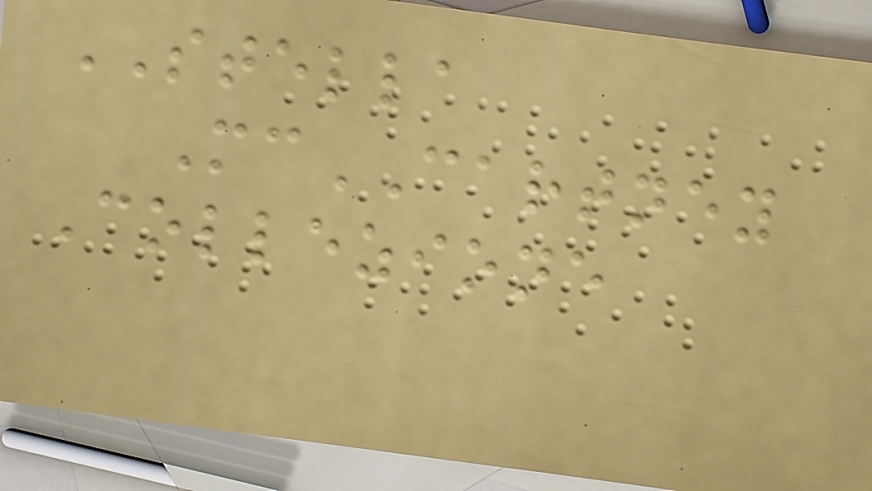STELLA
McCARTNEY
Collezione
